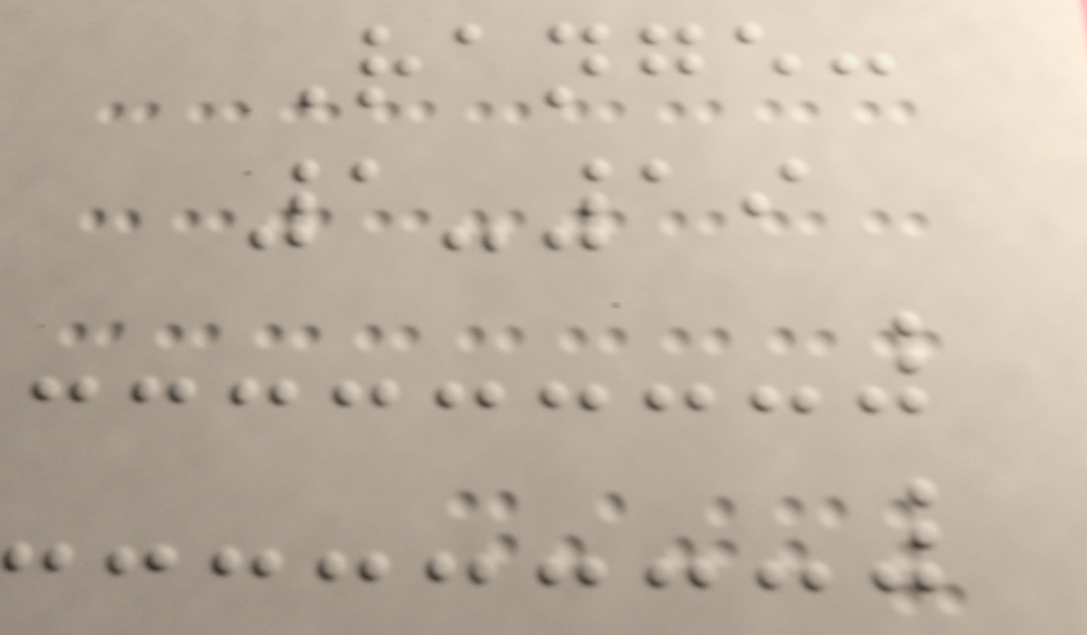Range:
1-19
